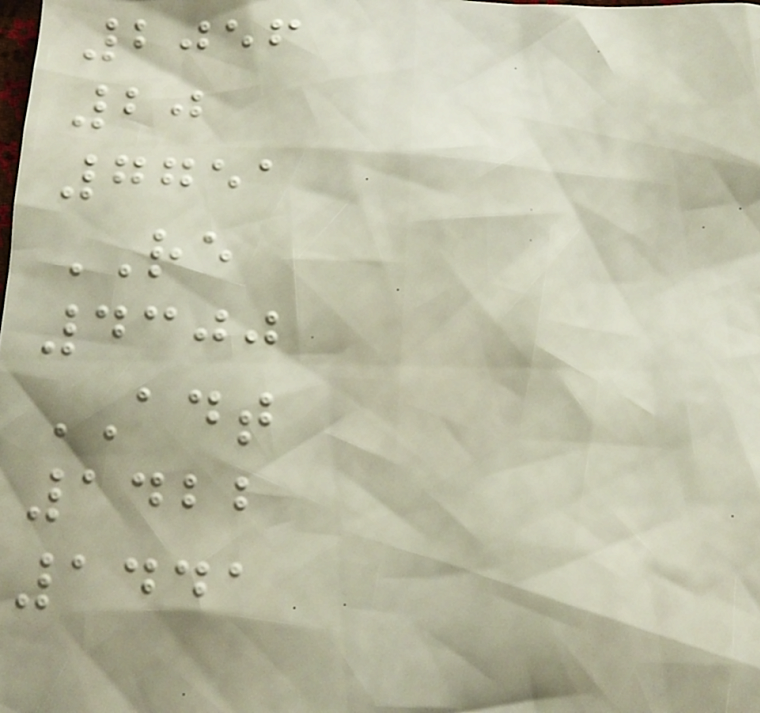2056
20
7751
RE
4300
ADT
1422
1441
